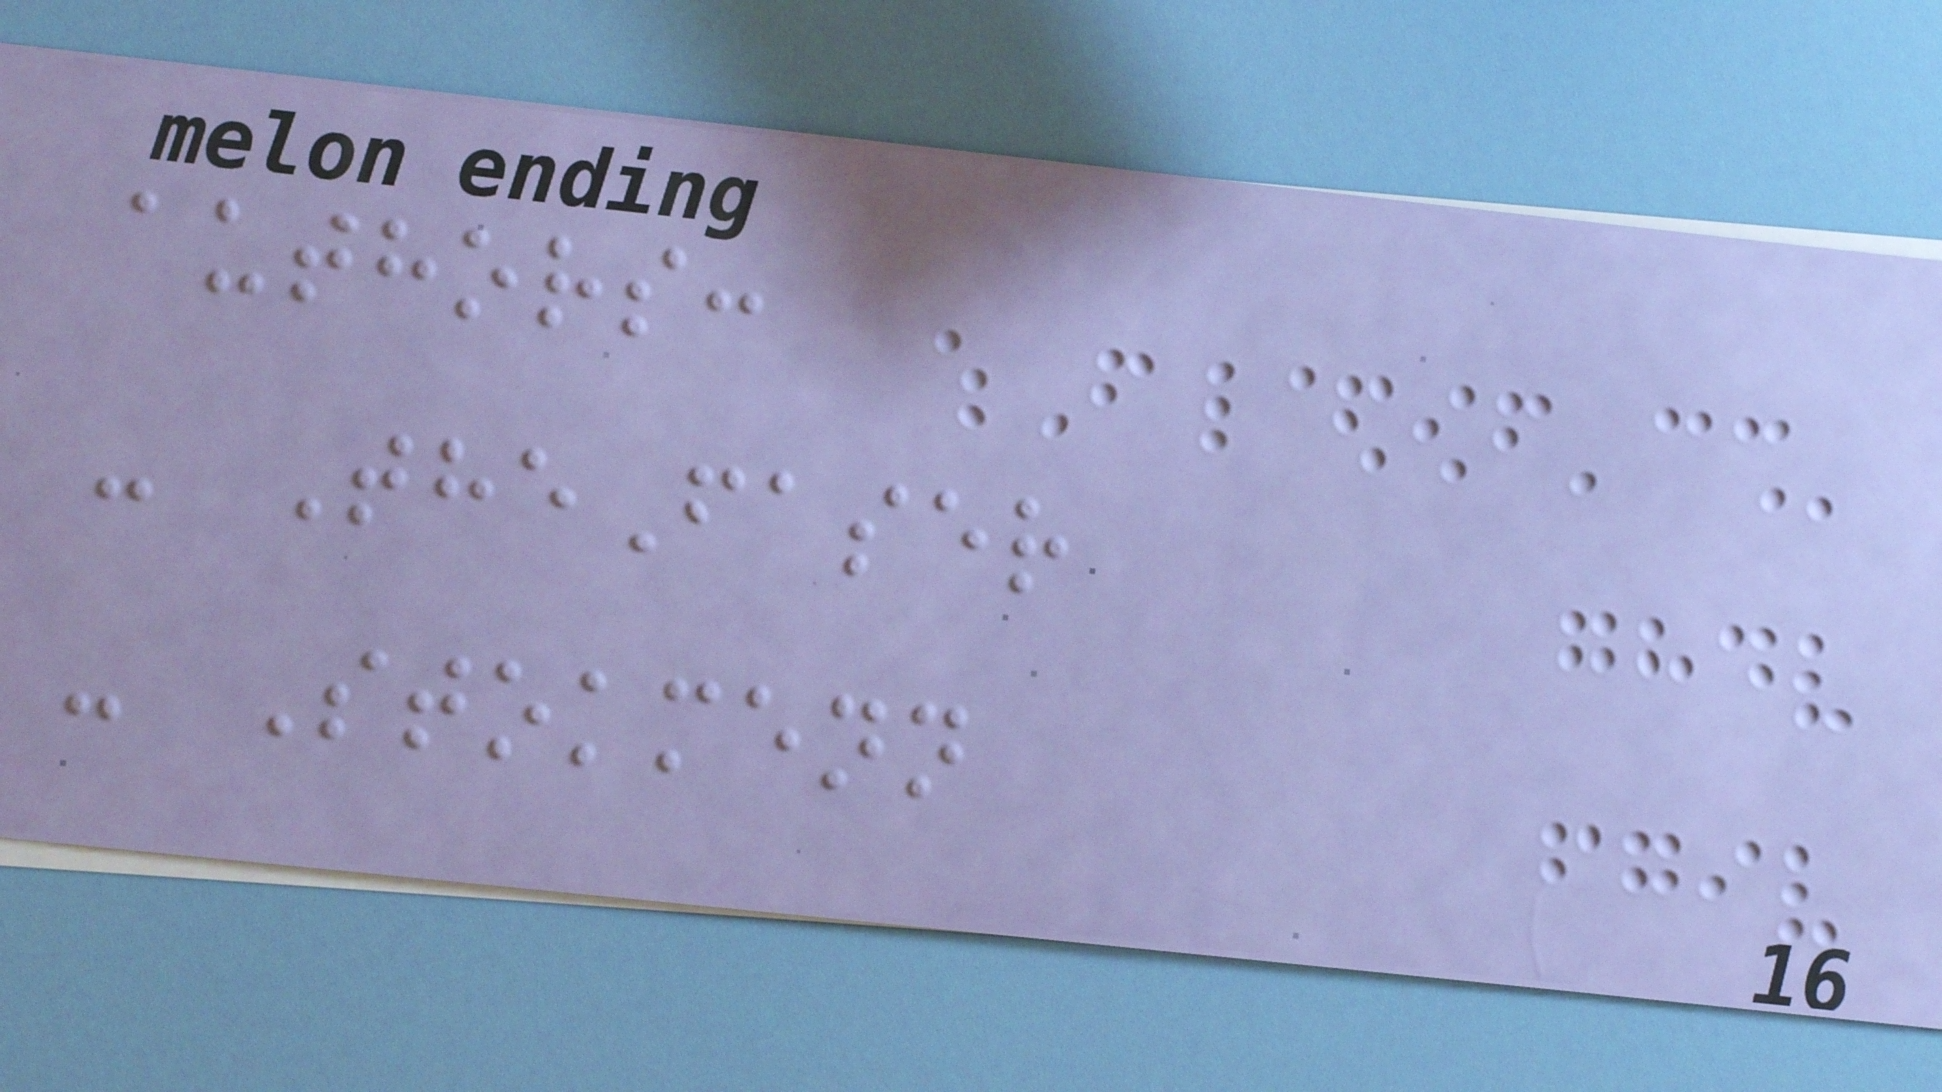authors:
- TheFaser
- Stokmenn
